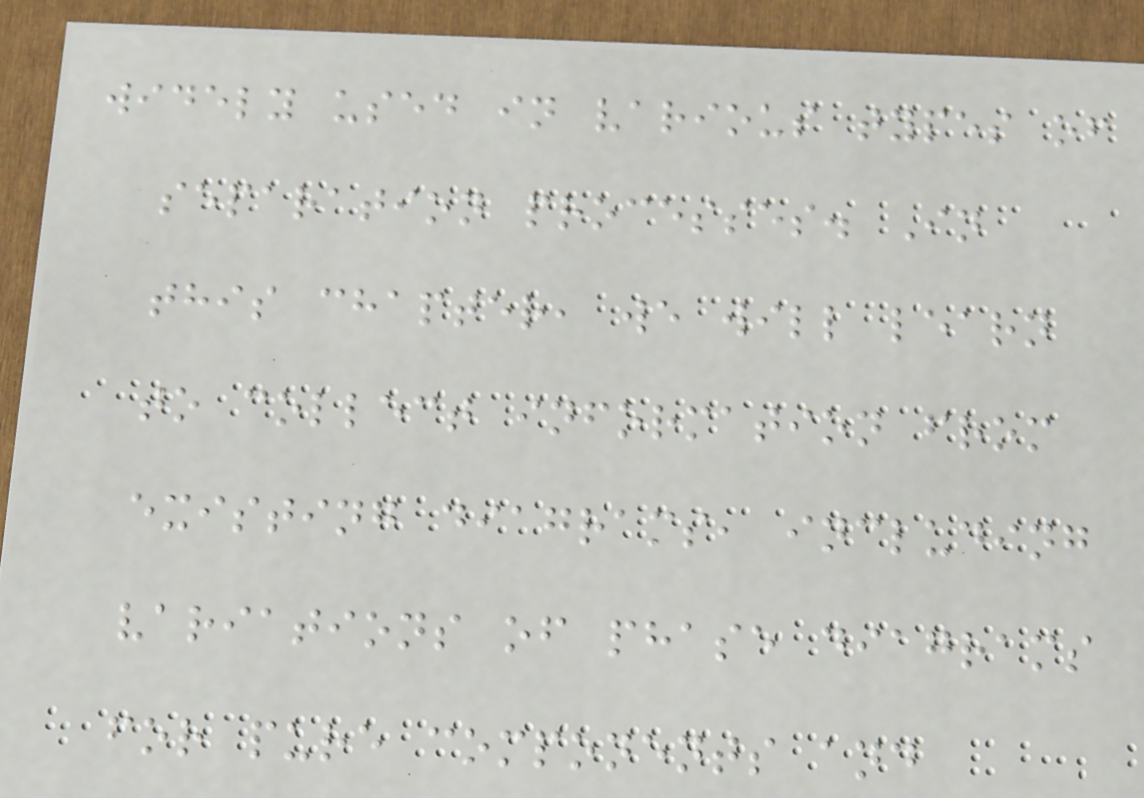widely used in various types of
separation processes. In
this chapter, we will learn
to collect information from
existing diagrams, including
variations of phase diagrams
for pure components and
